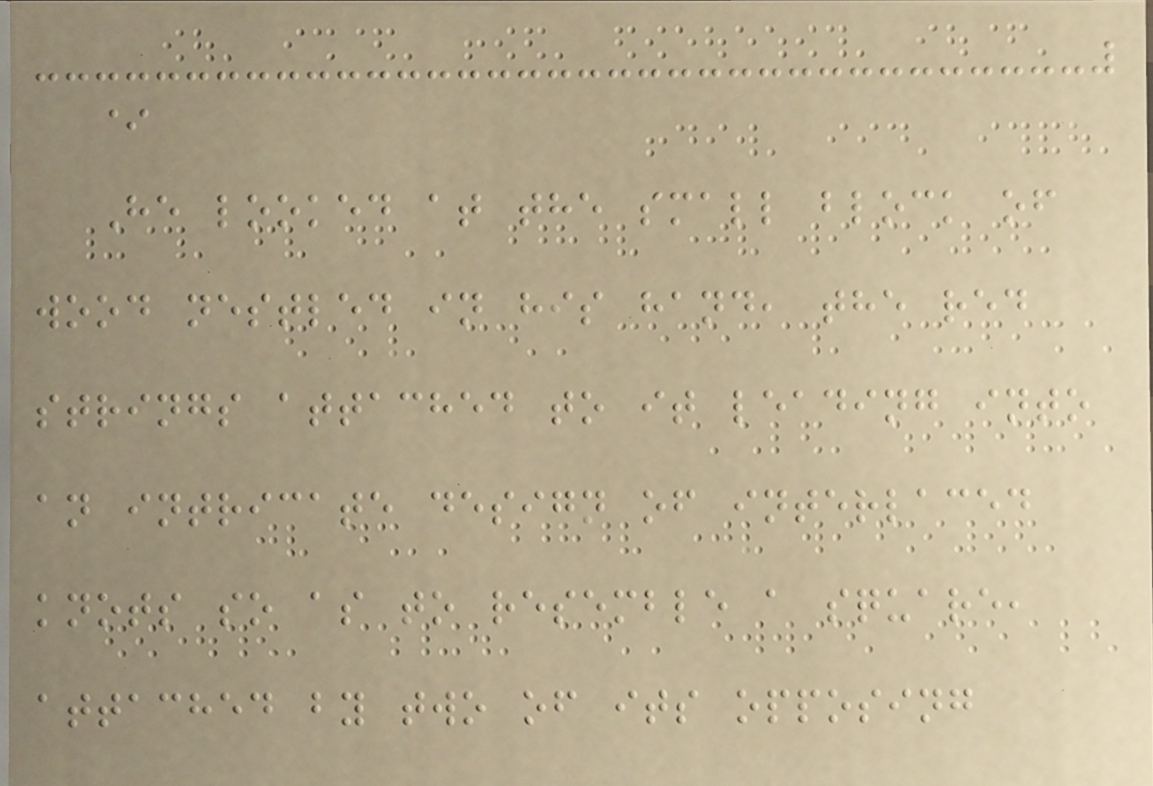*
He looked at the small block of
wood nestled in his hand, the red
strings attached to it leading into
an intricate design of interlaced
knots so as to resemble a square,
attached by two of its opposing
